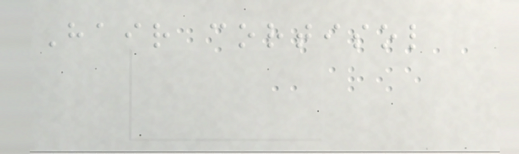Hair cortisol
